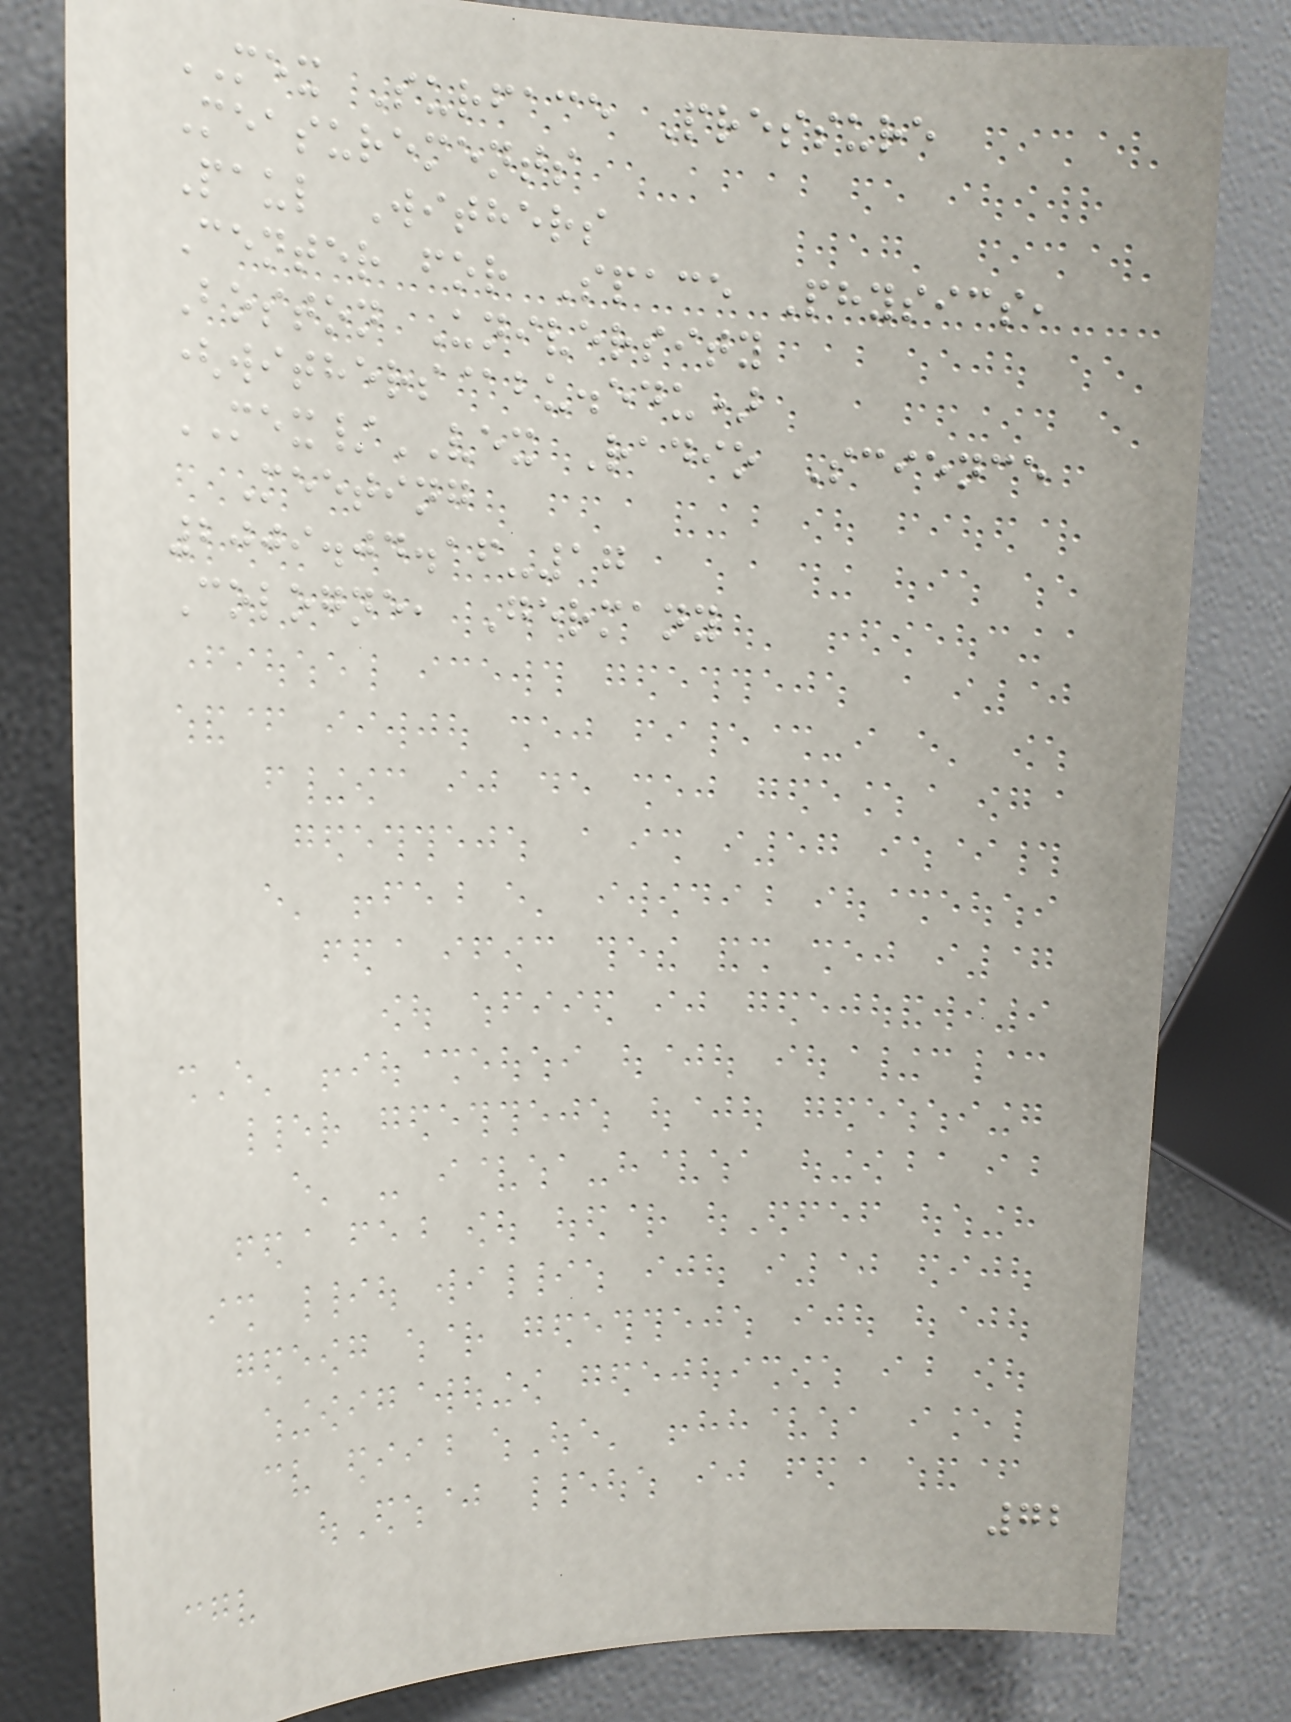MEX Surface Pressure
Measurements
Paul Withers
Center for Space Physics,
Boston University
(withers@bu.edu)
MEX/VEX Radio Science
Meeting
2009.04.16-17
Cologne, Germany
72
